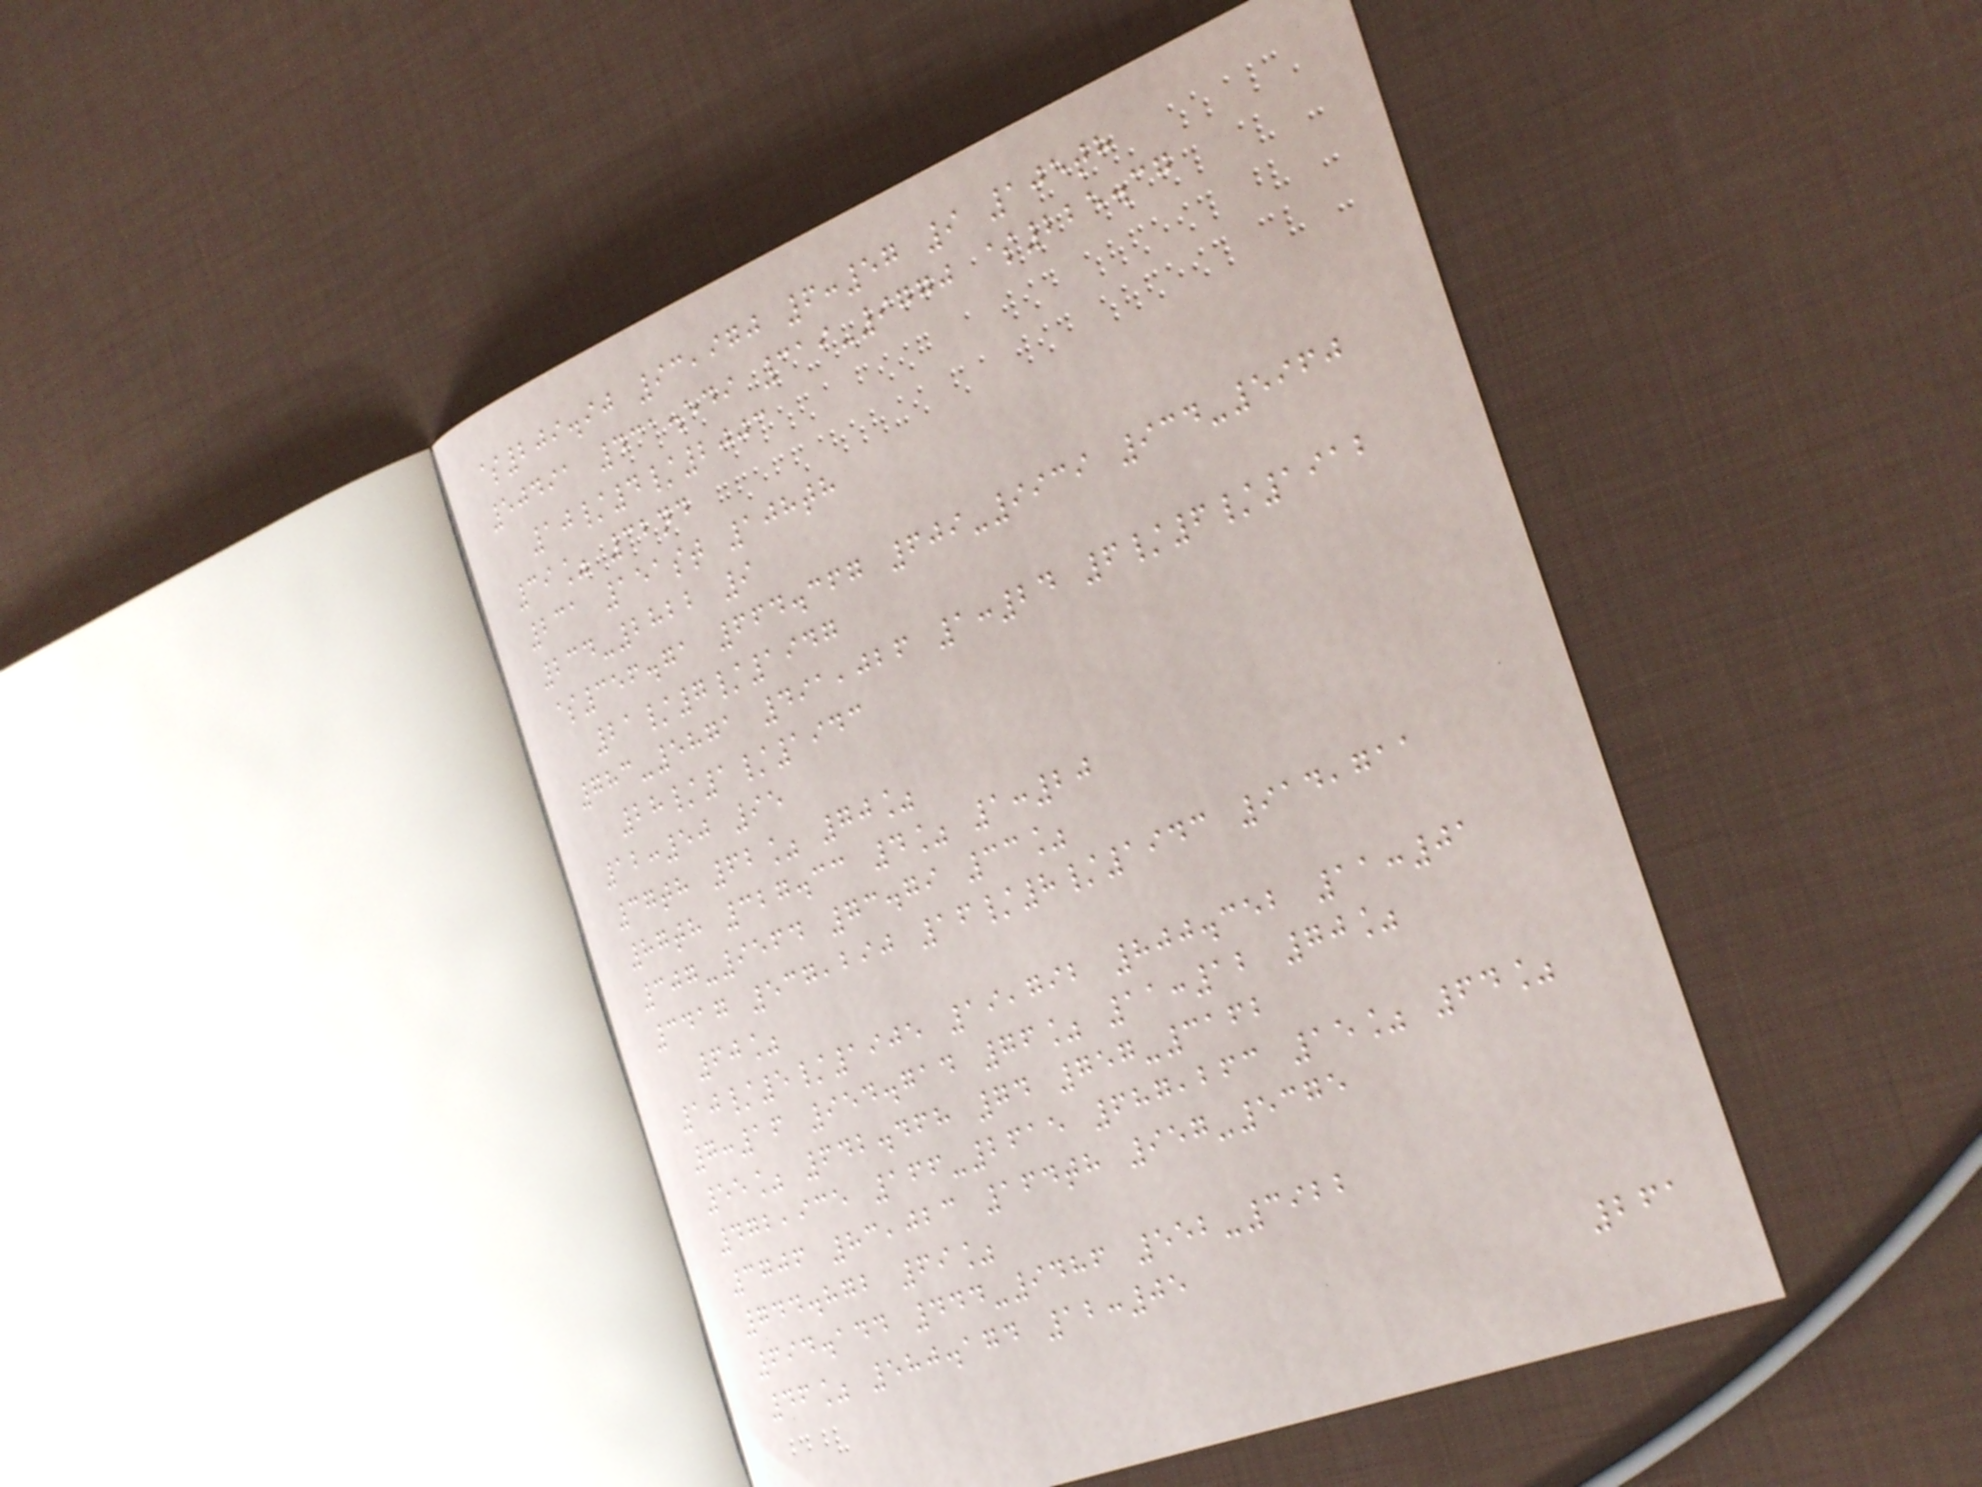$209.90 93,970 6:57 9 105th
50491 431.549 319-9770 $225.37
10/4/2003
39% 32nd
231 151st 108th
234-2822 9
$356.71 664.367 609-9939 934-5960
21/7/1947
783-5871 491,026 1:24 6/6/1912
28/1/1943
12:50 95
37th 62% 70%
87th 327.33 4% 1:20
307-9564 73.79 33%
3417 537,290 16/8/1943 914,711
60%
10/5/1905 19,792 800.352 11:01
7:16 954.714 76% 11:12 70%
55% 642.468 74 757-3162
472,935 166-2615 687,263 15% 64%
3706 83,023 164th 957-5375
744.872 69%
694.144 444-9486 552-3922
46% 580.174 12:05
261
